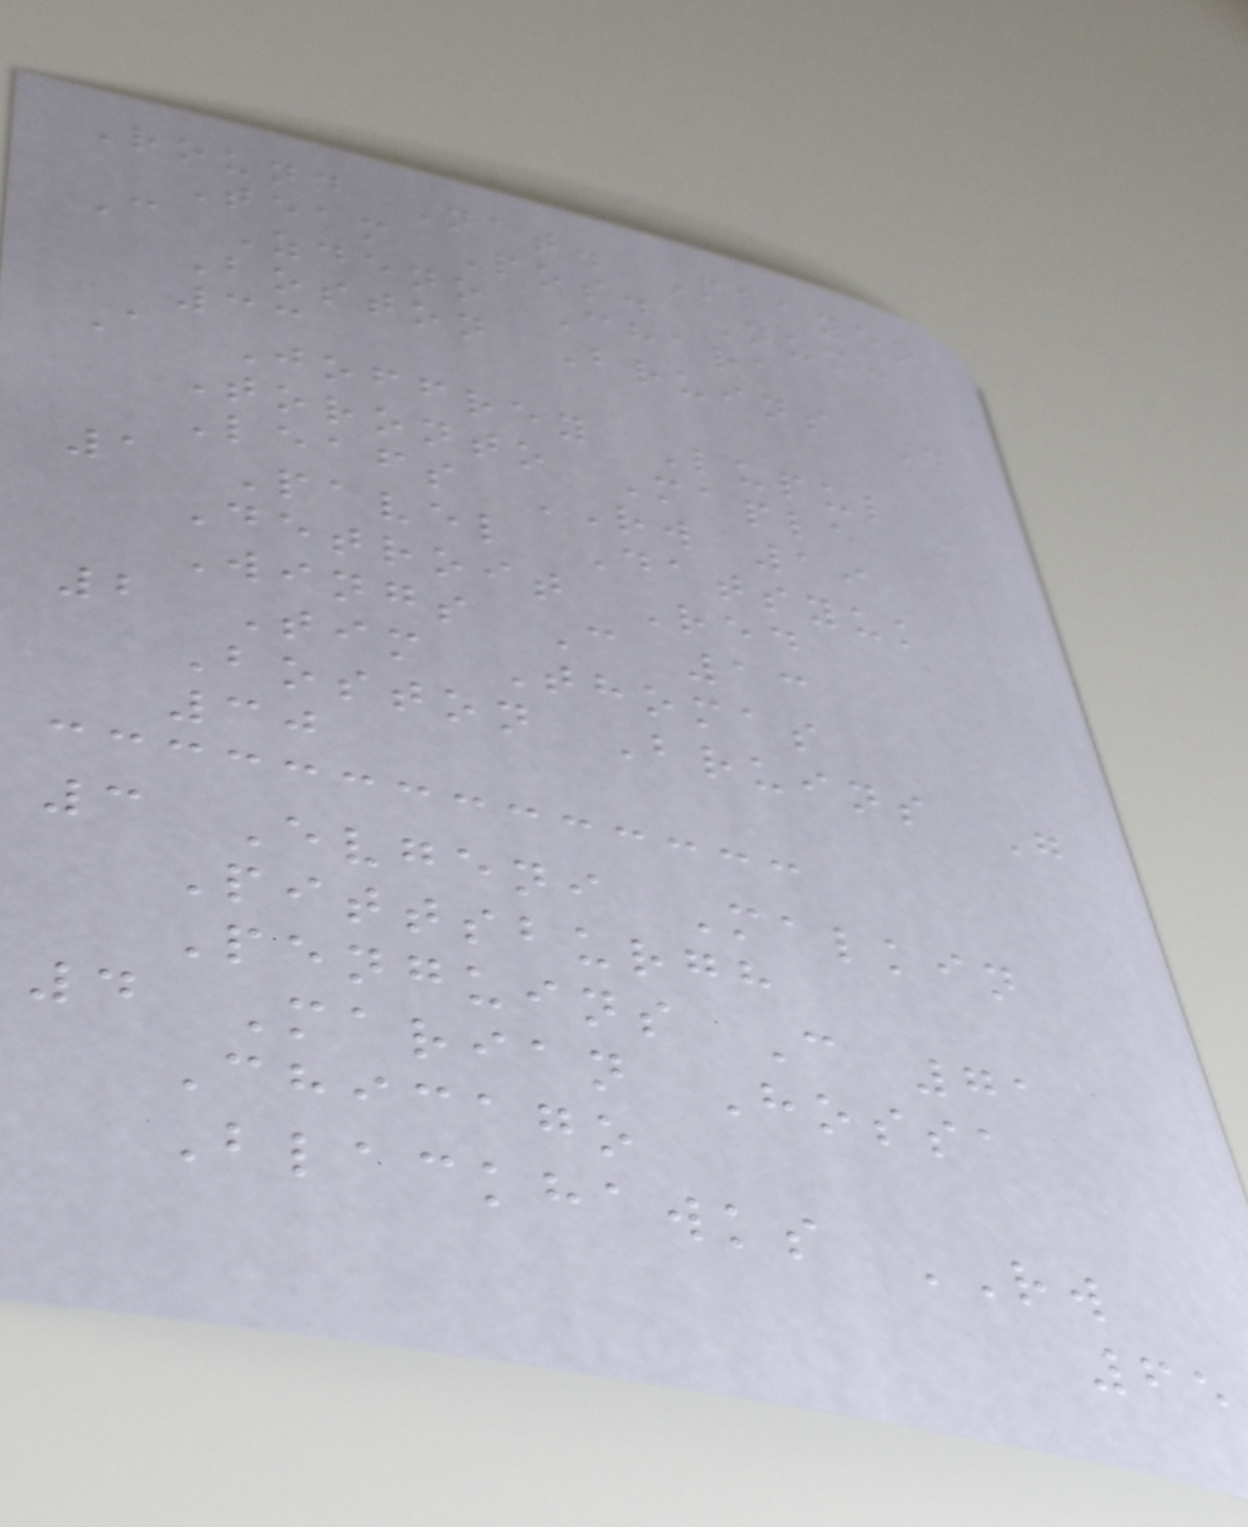Round Nat. Player
Team Pos. Num.
C Zdeno Chara
Boston Bruins D
33
A Joffrey Lupul
Toronto Maple
Leafs RW 19
1 Pavel Datsyuk
Detroit Red
Wings C 13
2 Tim Thomas
Boston Bruins G
30
3 Evgeni Malkin
Pittsburgh
Penguins C 71
4 Marian Hossa
Chicago
Blackhawks RW
65
